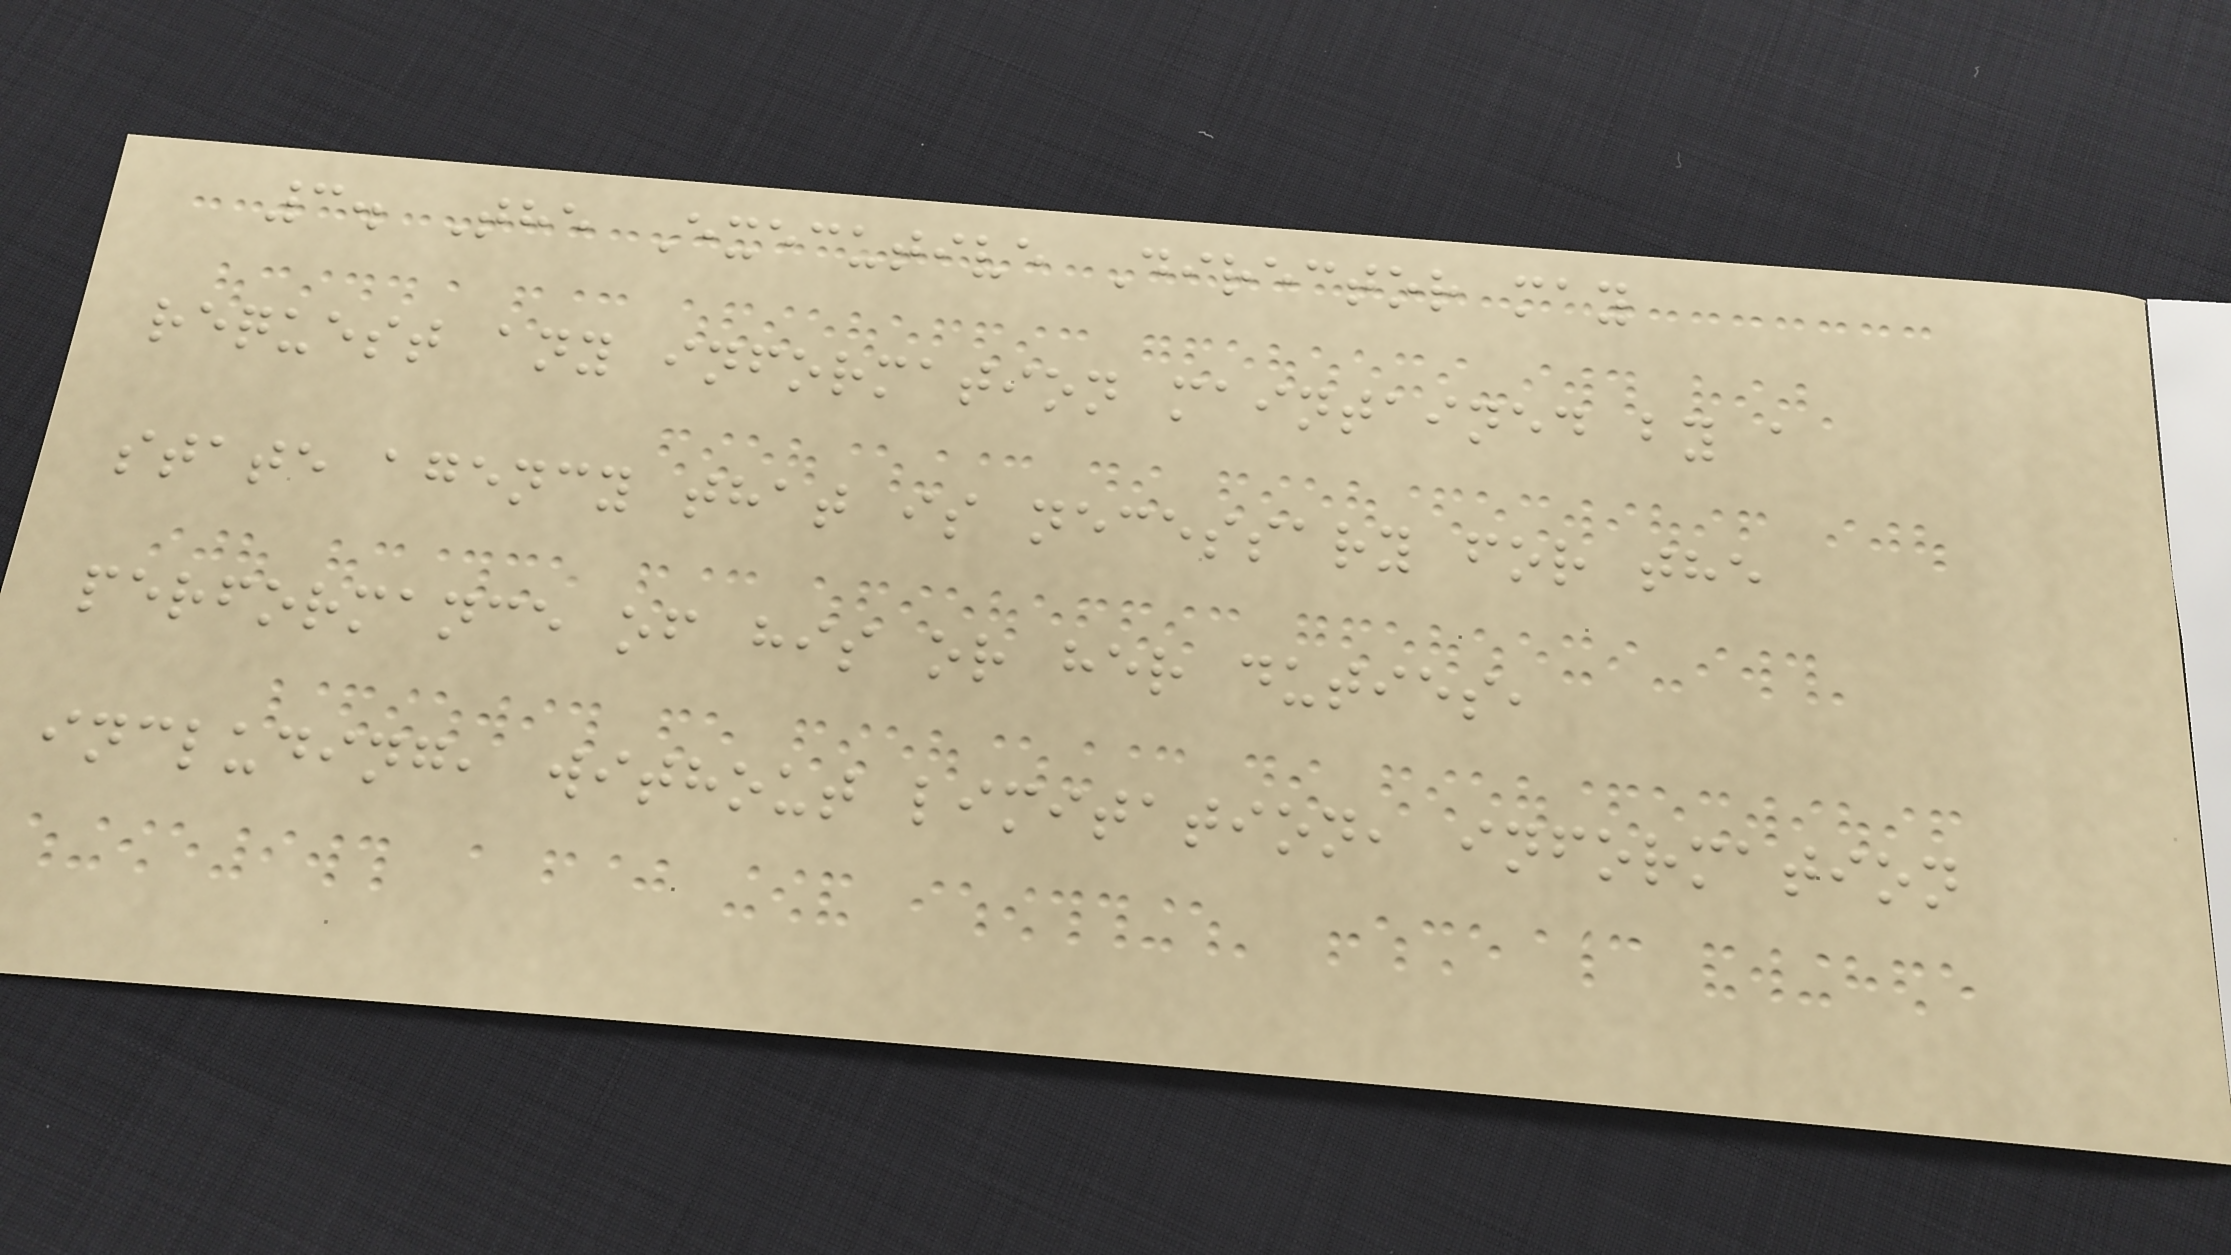3. The Executive Director may
request any information maintained by a
state agency that is necessary for the
performance of his or her duties,
including, without limitation, information
